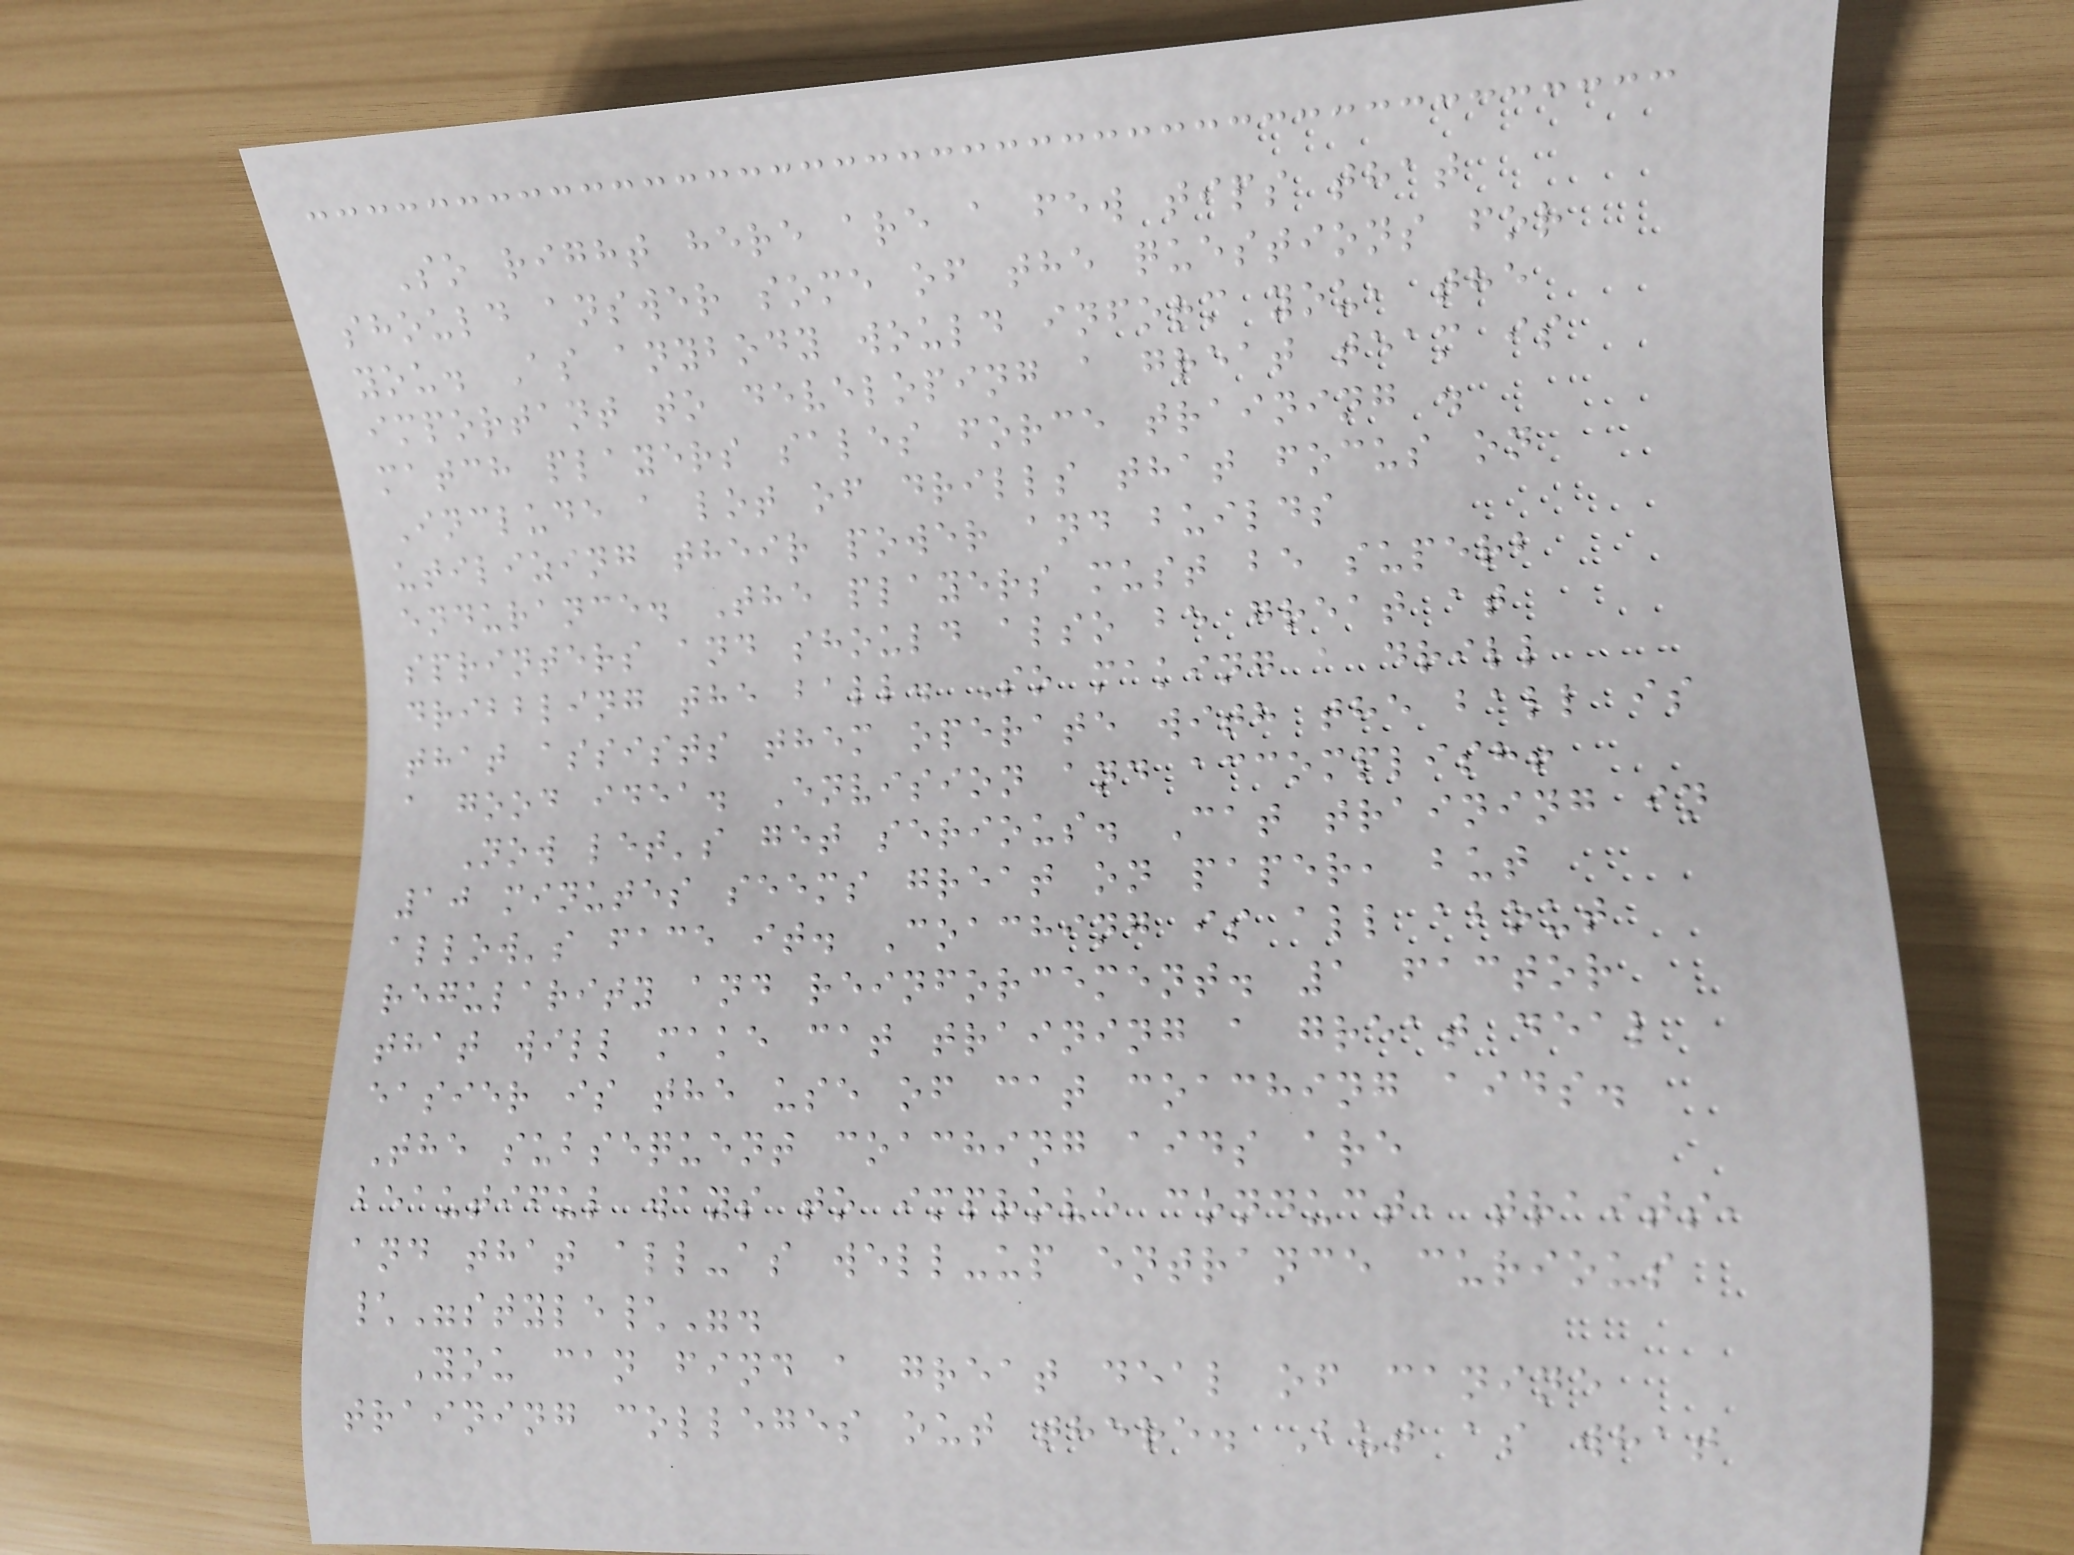So right here are a few tips that
should answer some of the questions for
you. As anybody would inform you, the
important to developing a great team is
match players sales force training .
Include a lot of drills that focus on
utilizing their power and builds
endurance. The players must be superb
sprinters and should also be great at
dribbling the ball. So making a drill
that assists them operate with the ball is
a good idea. Envision and accomplish!
Now let's get serious. Cat training in
10 minutes seems great on paper, but
allow's face it. Coaching is all about
regularity and reinforcement. 1 factor
that will make cat training a great deal
easier is the use of cat coaching aids.
The subsequent coaching aids are
beautiful ways to improve conduct, traits,
and that all-as well-up entrance curious
\"style\".
You can find a great deal of canine
training colleges out there. But as what
